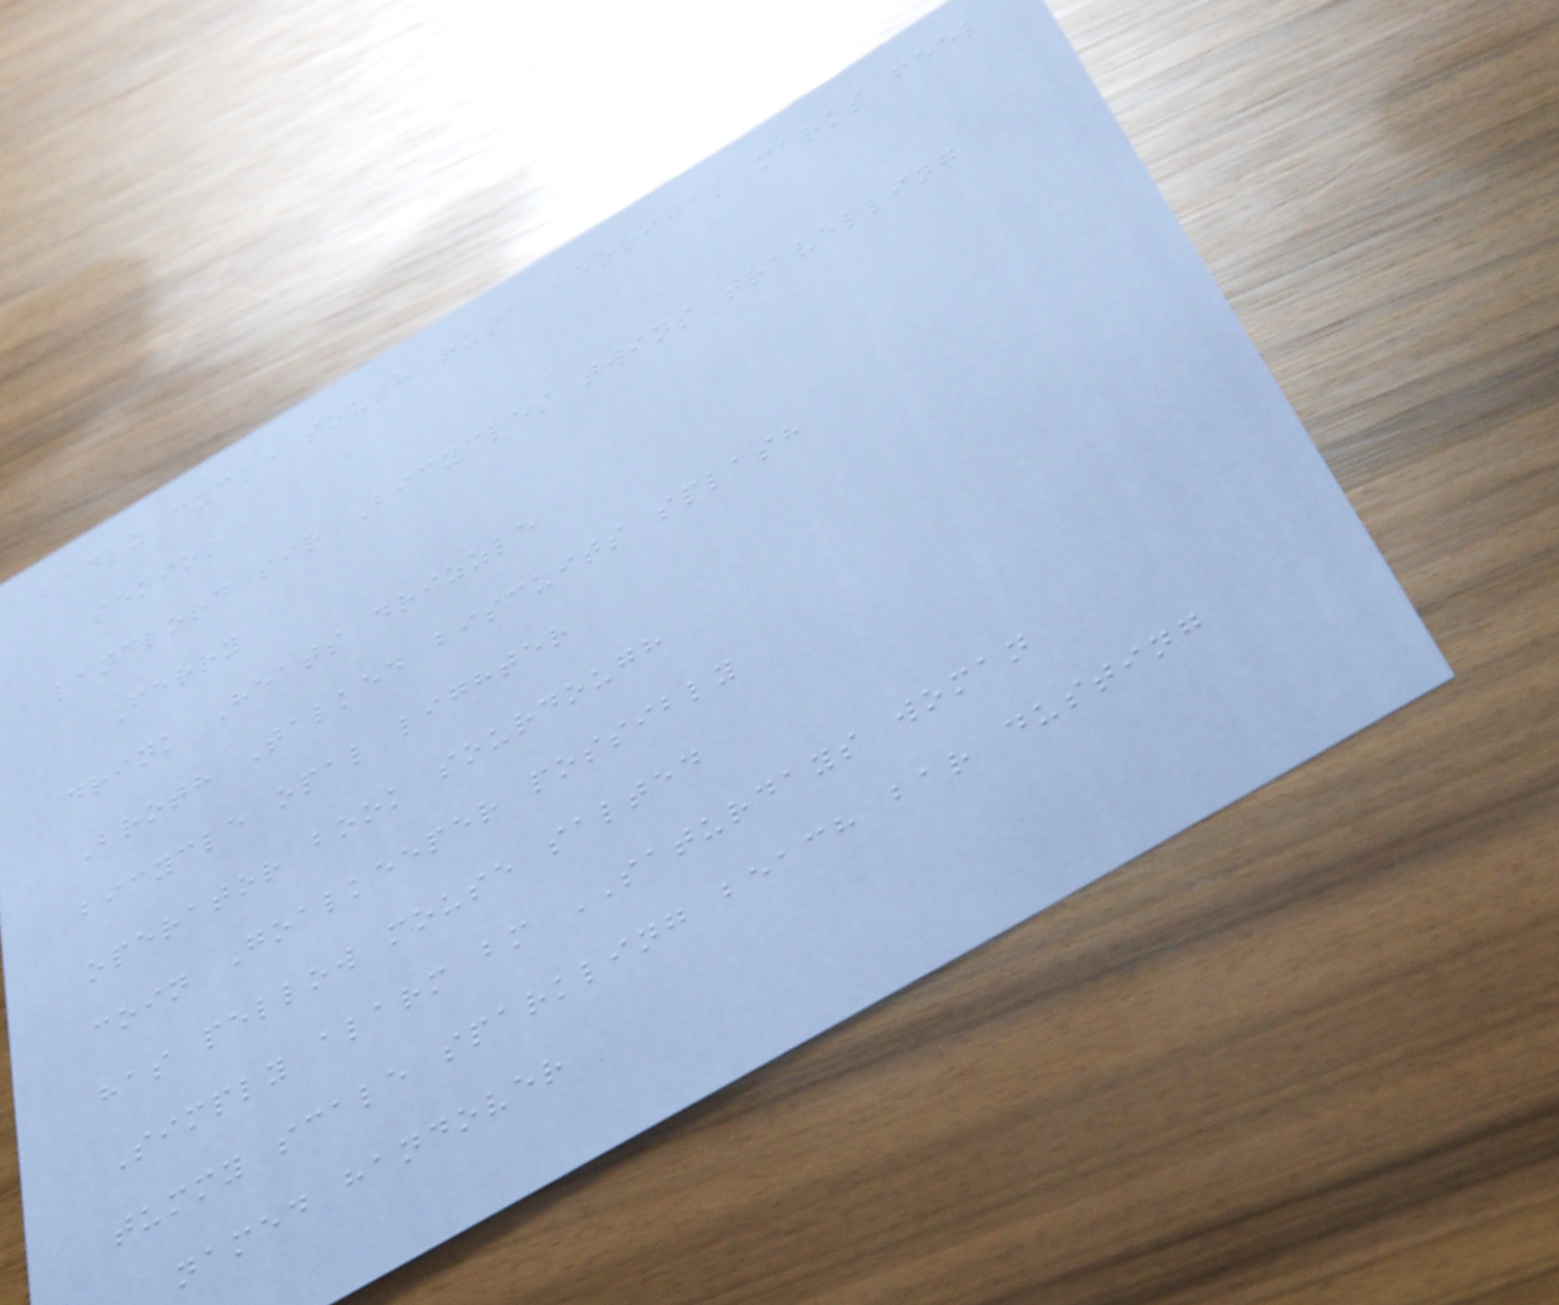badly cycle south ruta berrigal marks feel
senior
landlord sir Bicycles twins travelling
Ferry
drink Heats drizzle
Broth Talked biscuits splash
bicycle opal lighter
operator book sourdough
coin Goalkeeper possibly
has pellow mouse salted
Simply alarm bm SATURDAYS woman
tummy scale sparkling beach bar dusting
named handover
